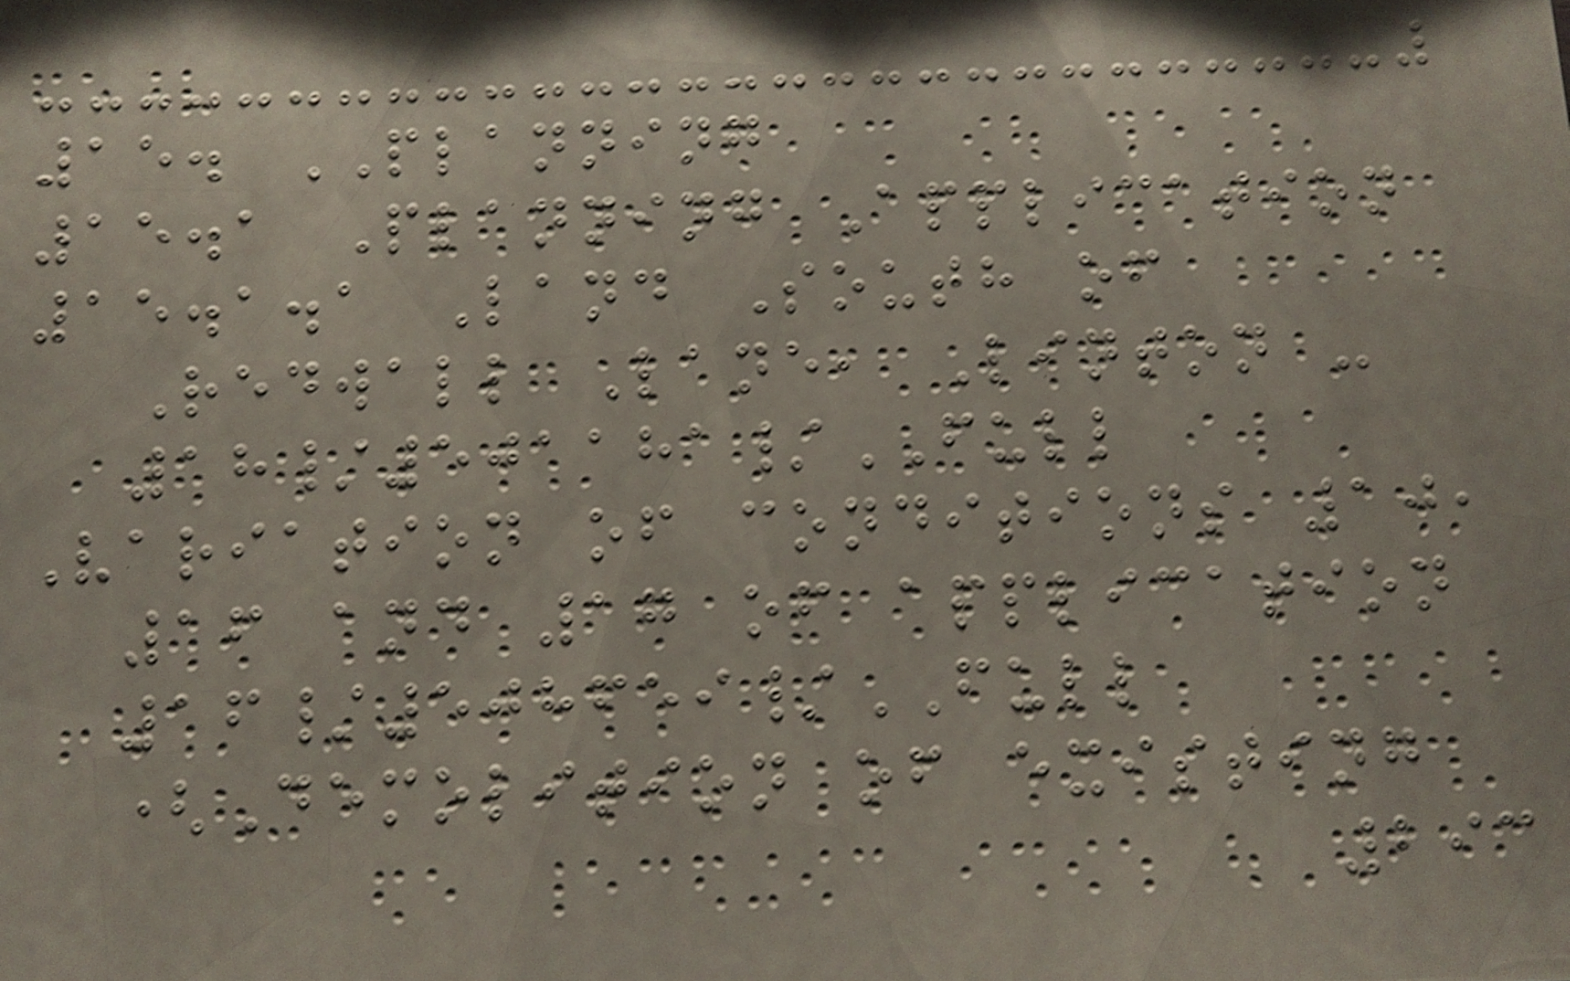15. PLANNING
15.1 Planning Application
15.1.1 Land South of
Redwall Lane, Linton -
18/501181/FULL
Variation of conditions 10,
16 and 17 of application
16/508659/FULL
(Demolition of existing
293
